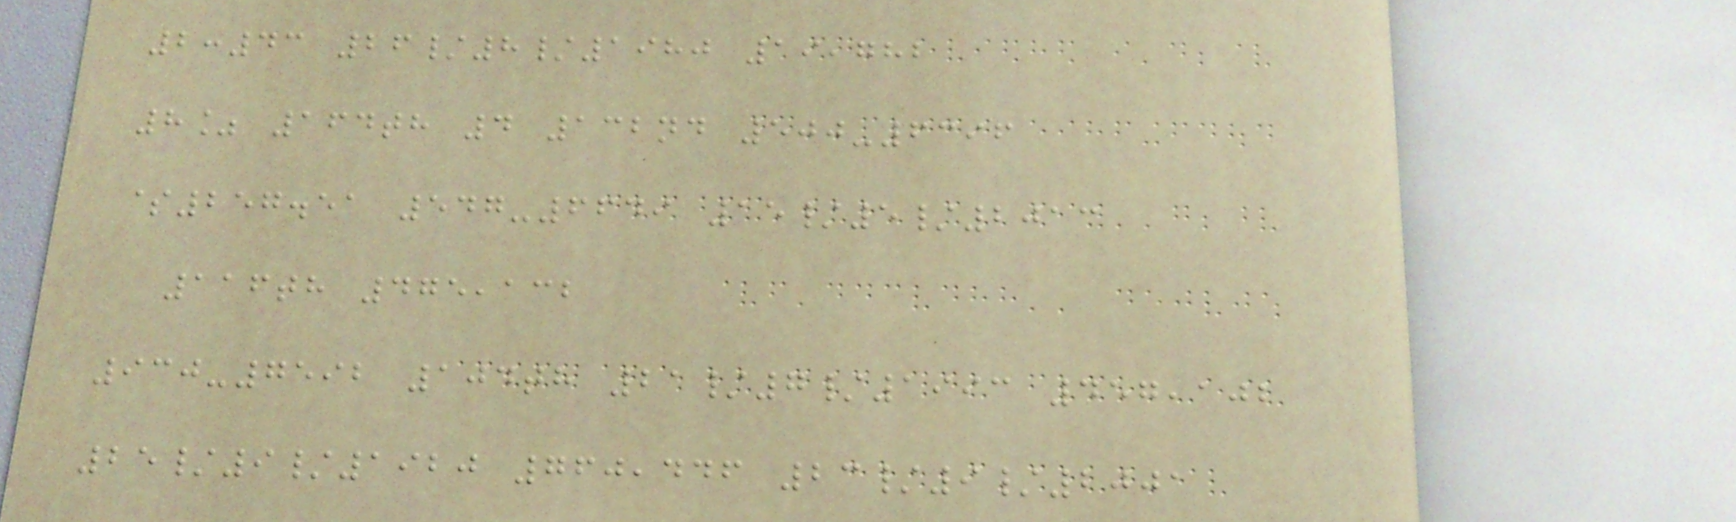2:43 26/8/1980 19,782
8% 164th 4 132nd 500-6396
$257.51 547-6649 15/5/2013
116th 475,132
930-7592 104th 21/7/1993 457,102
25/9/1920 760,446 23/9/2001
